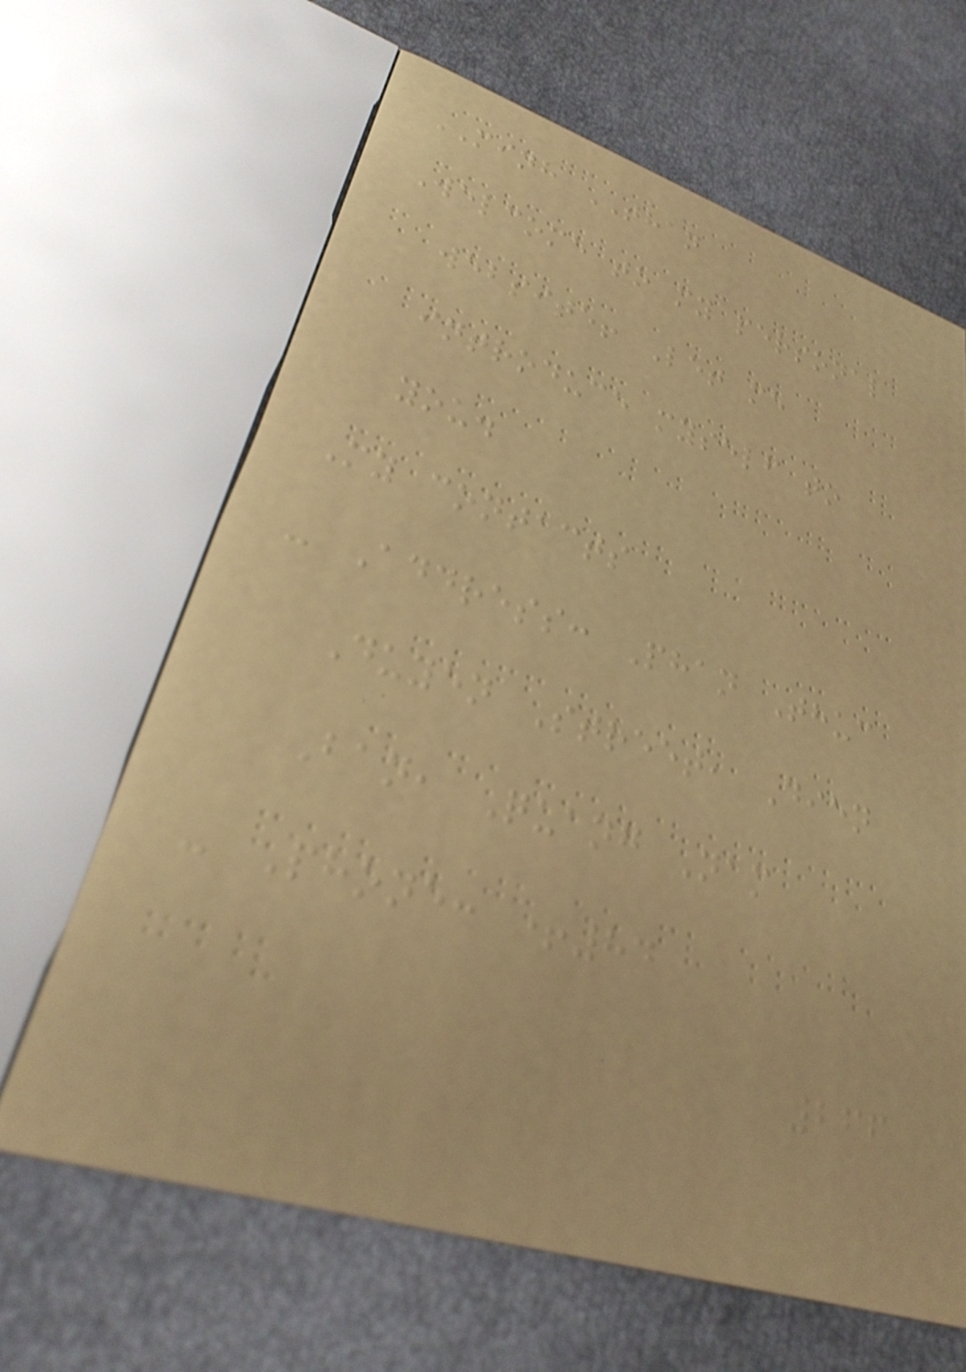MINH THAN
Welcome to my personal
website! Let me
introduce myself to
you.
My contacts
- Address: Phan Thuc
Duyen Street, Dien
Ban, Quang Nam
- Phone: +84
266
